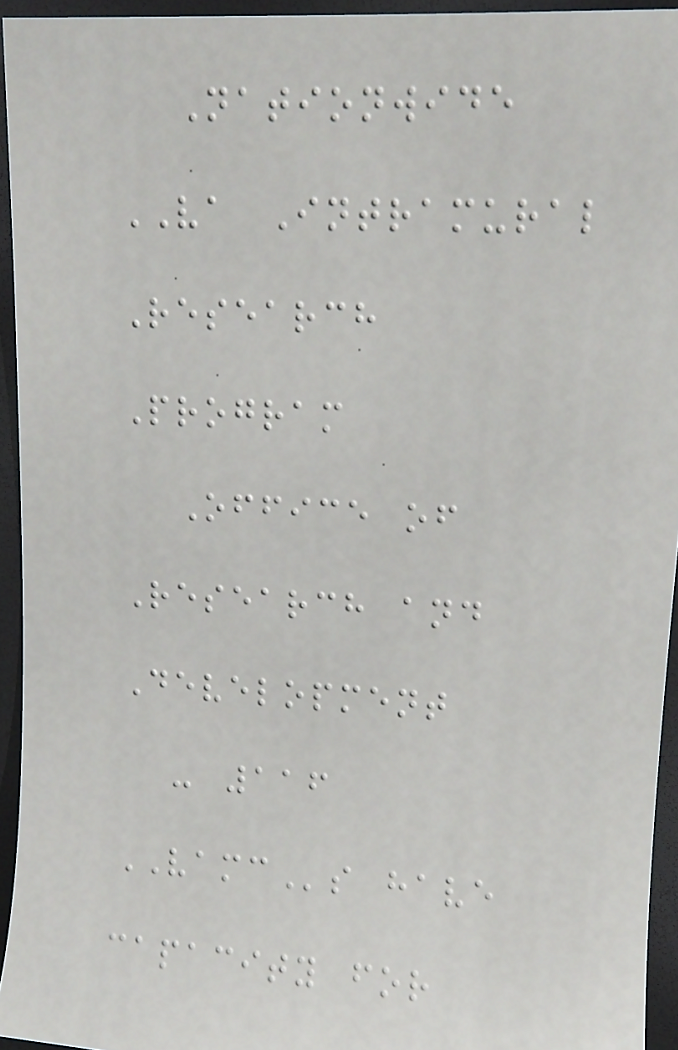Nationwide
VA Intramural
Research
Program
Office of
Research and
Development
- 116
VAMCs have
capacity for
